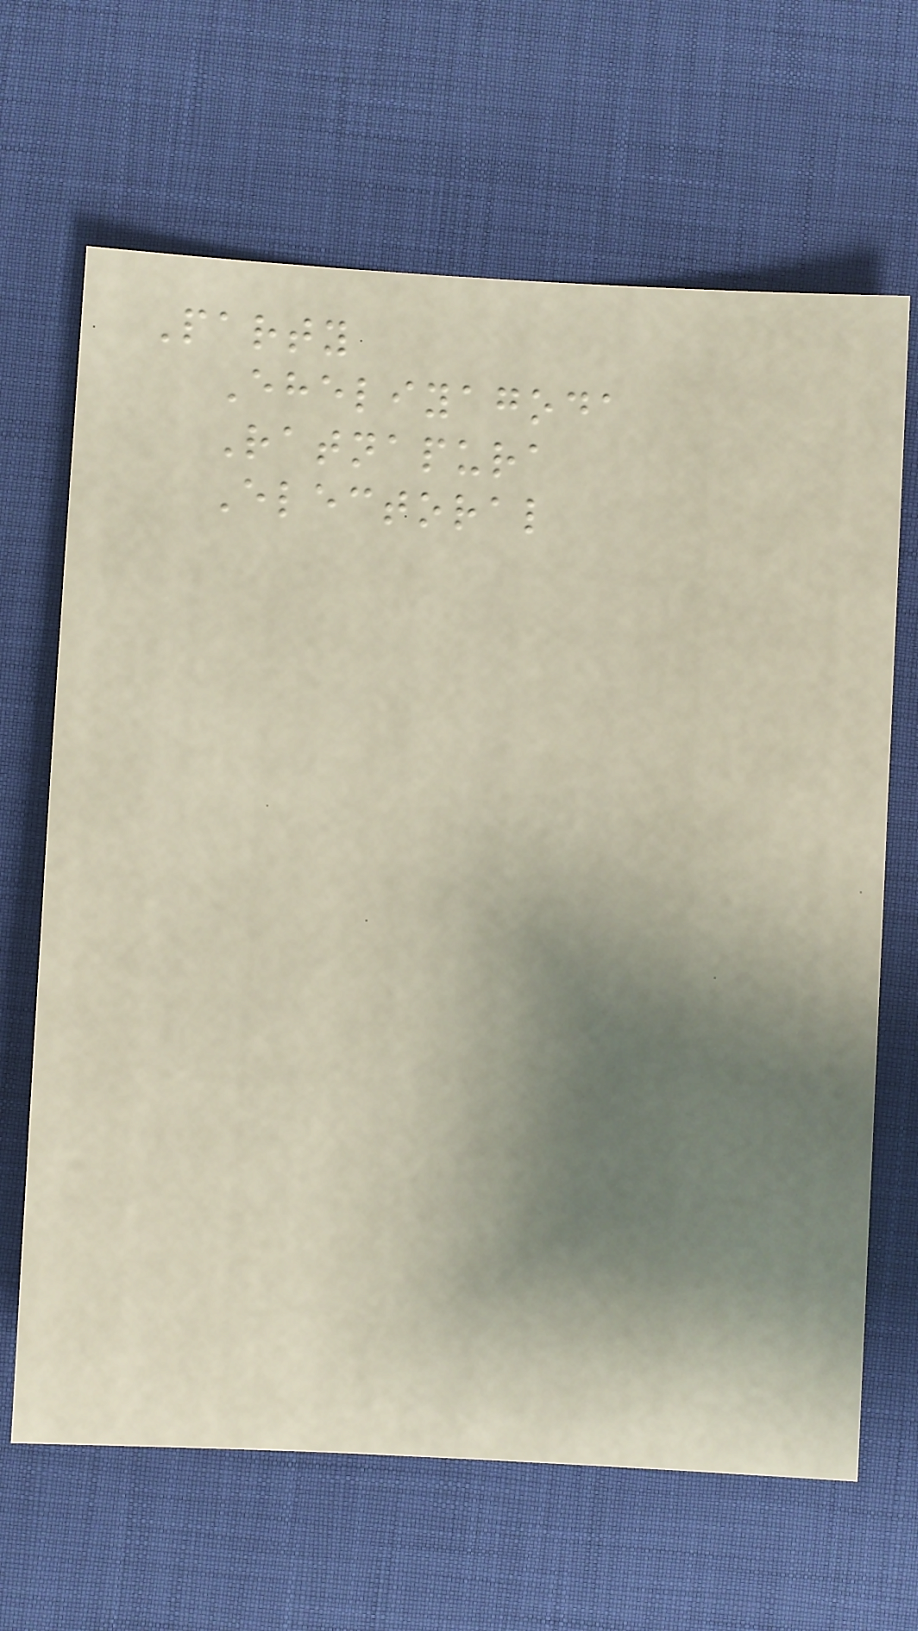Party
Eheliyagoda
Ratnapura
Electoral
